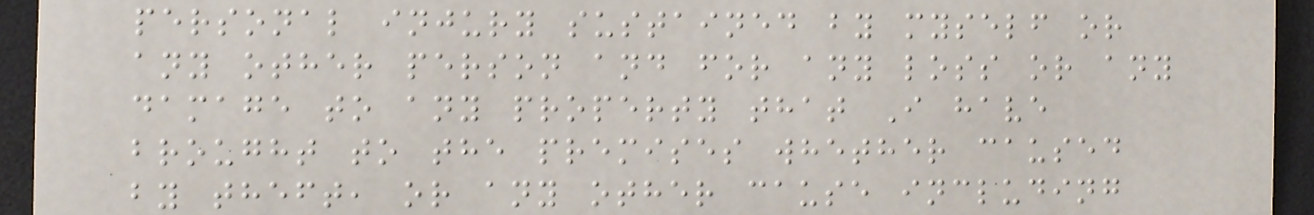personal injury sustained by myself or
any other person and for any loss or any
damage to any property that I have
brought to the premises whether caused
by theft, or any other cause including
